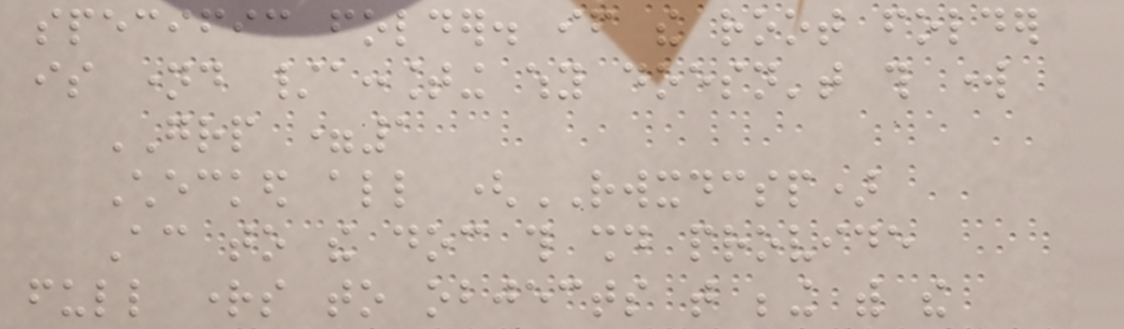specific folder. if the root folder
is named /accounting why doesn't this work
GRP =1
Checked all (RWXDCSP)
According to the doc this should provide
full rights to objects that being with the
